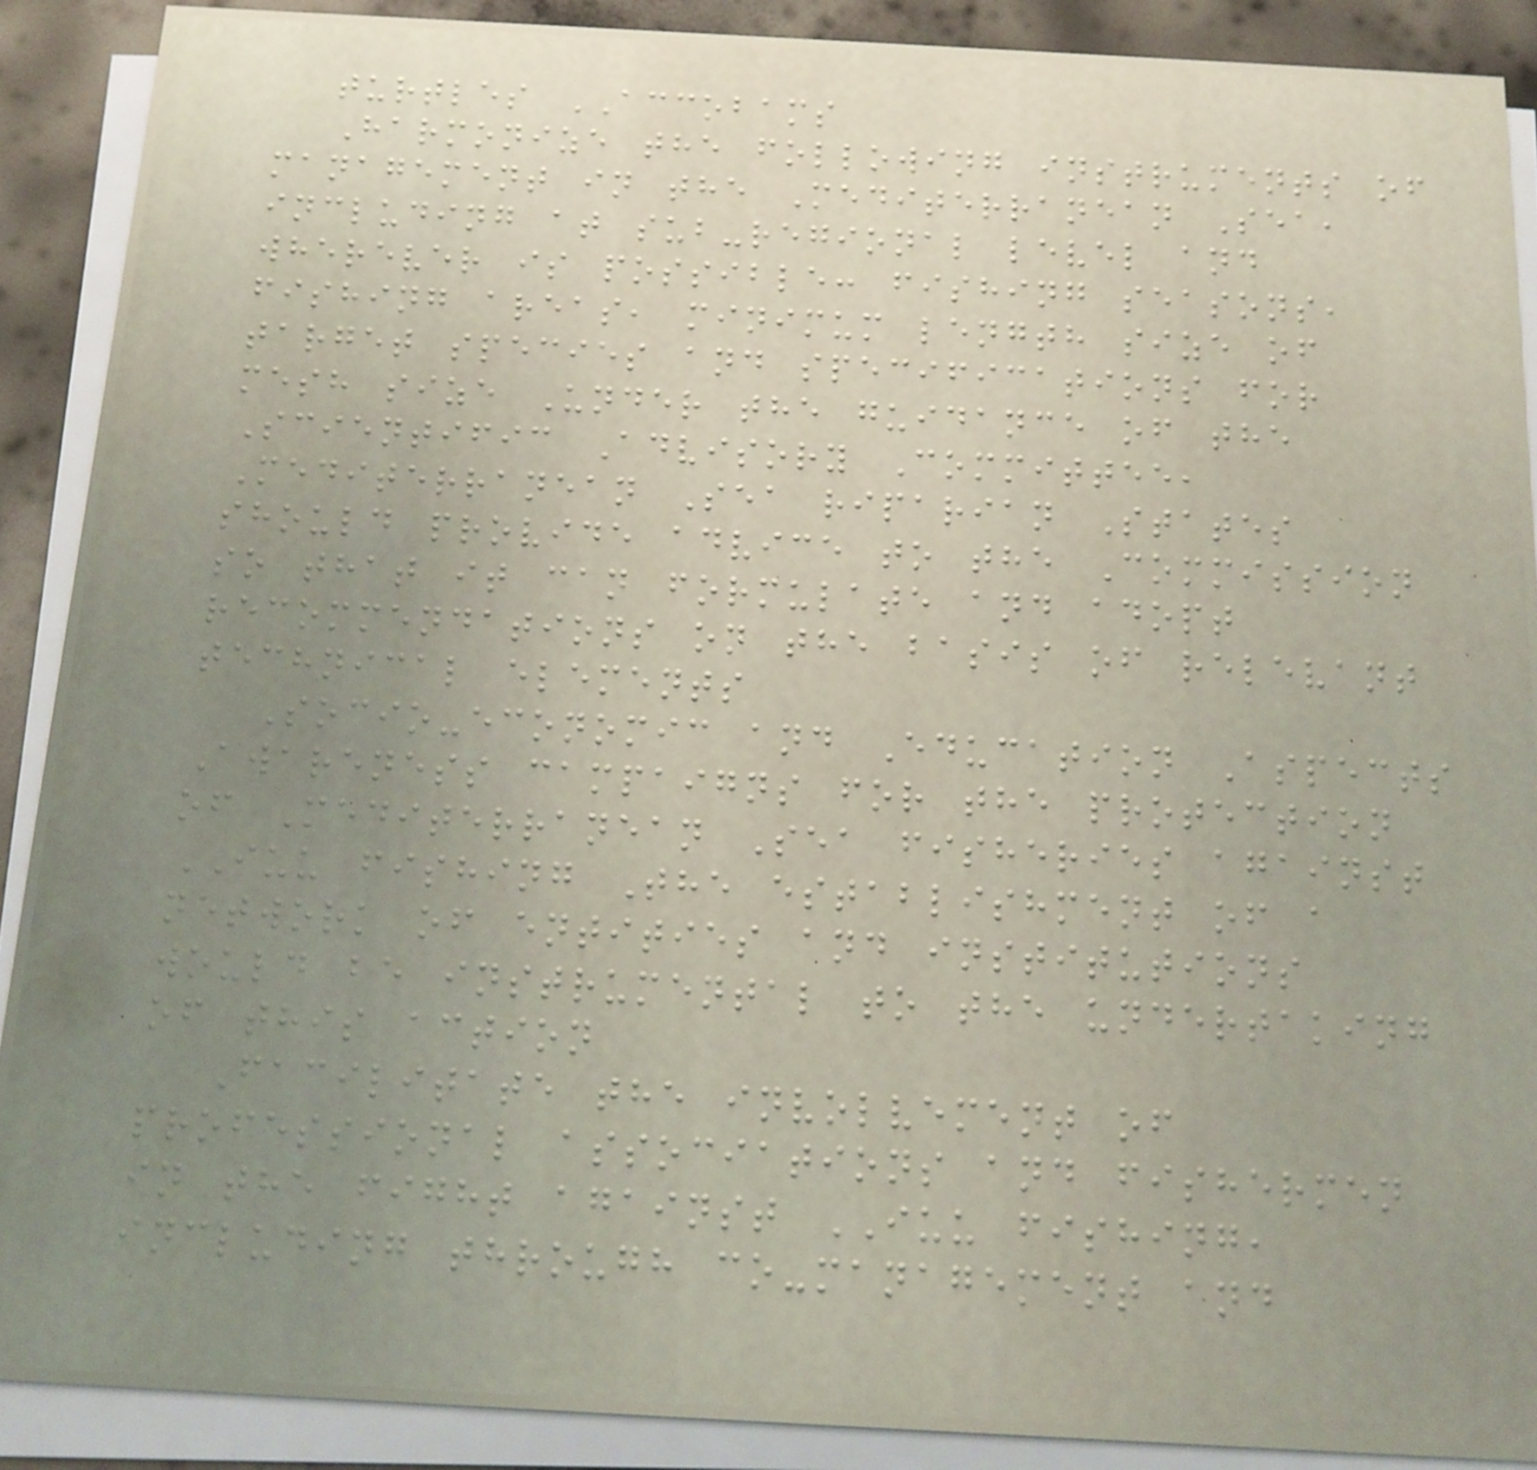turtles ACCOBAMS
Harmonize the following instruments of
management in the Mediterranean Sea,
including at sub-regional level and
wherever is possible: fishing seasons,
fishing areas, minimum length size of
target species and specifications for
mesh size Under the guidance of the
Scientific Advisory Committee,
Mediterranean Sea riparian States
should provide advice to the Commission
so that it can formulate and adopt
recommendations on the basis of relevant
technical elements
Socio-economic and Education Aspects
Awareness campaigns for the protection
of Mediterranean Sea fisheries against
IUU fishing The establishment of a
network of entities and institutions
would be instrumental to the undertaking
of this action
Facilitate the involvement of
professional associations and fishermen
in the fight against IUU fishing,
including through co-management and
